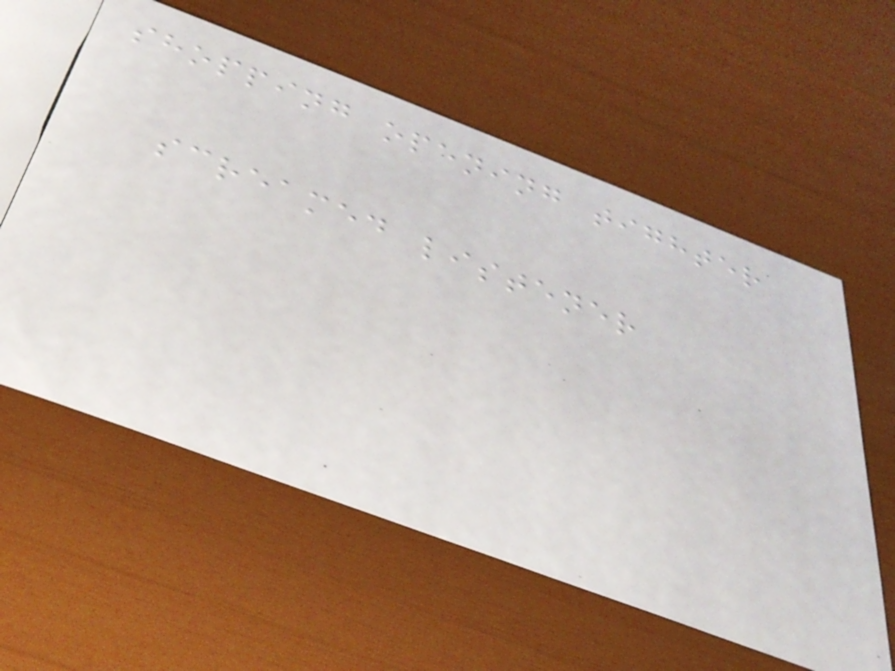shopping opening tighter
screamed listener
